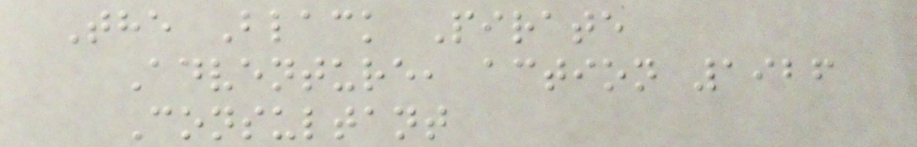The Black Pirate
Adventure, action 1926
Consultant
